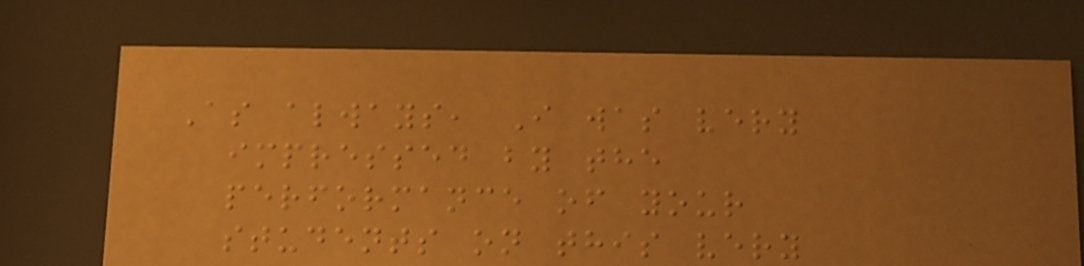As always, I was very
impressed by the
performance of your
students on this very
